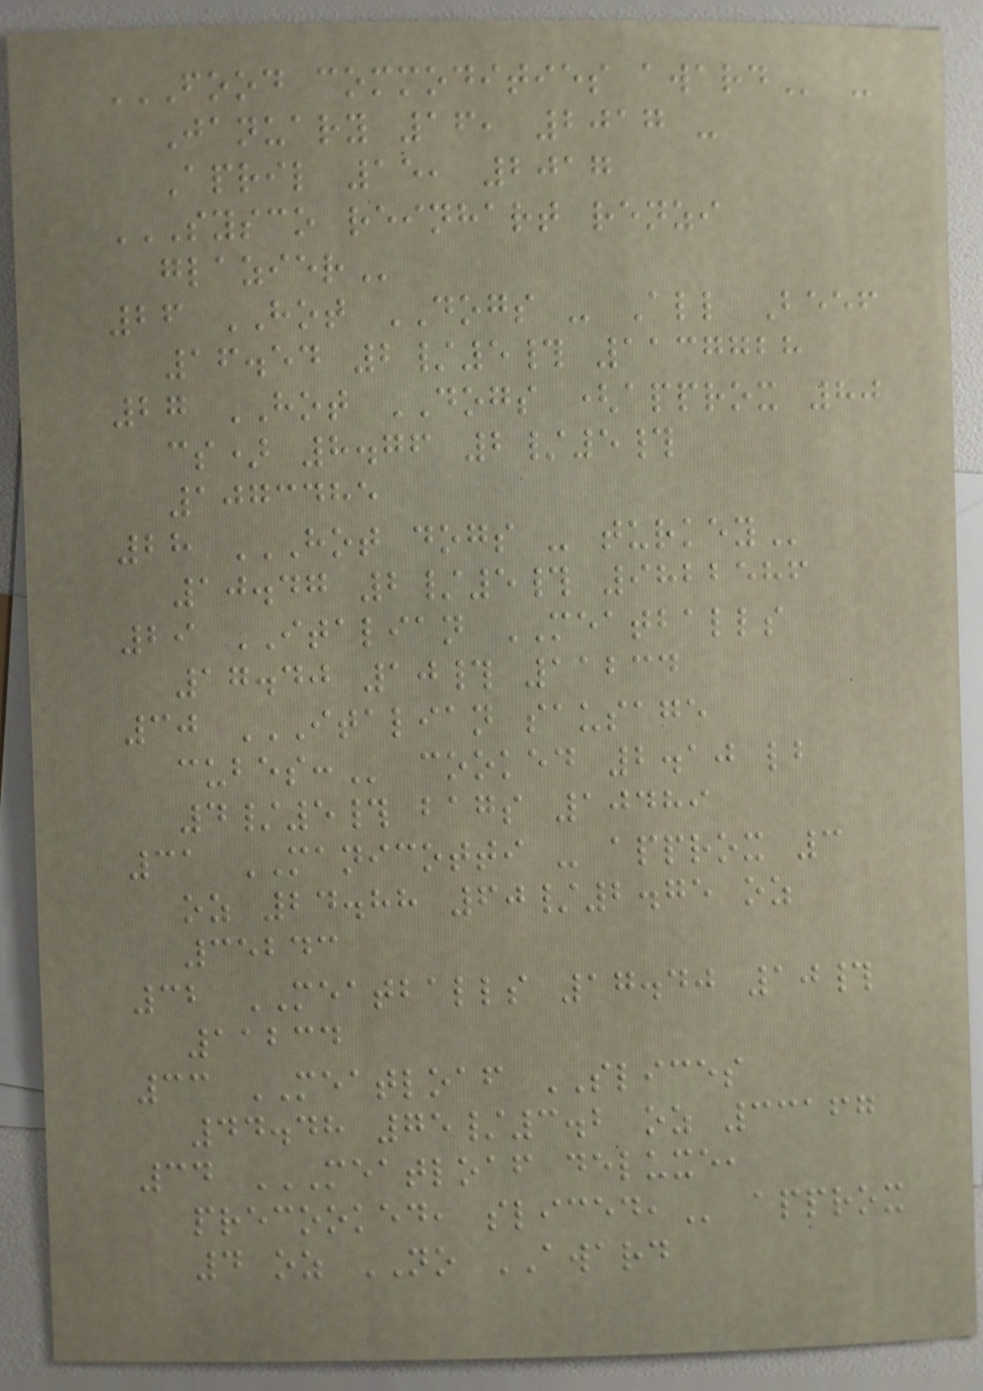FOOD COMMODITIES AWARD -
January 16, 2017 -
April 15, 2017
SYSCO REINHART RENZI
GLAZIER
26 HOT DOGS - All Beef
16.54 2/5# 1137728
27 HOT DOGS (approx 80
cs) 8.76 2/5#
1073485
28 HOT DOGS - TURKEY
10.47 2/5# 9822586
29 ITALIAN MEATBALLS
17.40 10# 11234
30 ITALIAN SAUSAGE
CUBES: cooked 2.10 lb
4/5# bags 10489
31 MANICOTTI - approx 3
oz 24.88 60/2.75 oz
35243
32 MEATBALLS 17.40 10#
11234
33 MEATLOAF SLICES
44.48 75/3.2 oz 33167
34 MEATLOAF DELUXE,
PRECOOKED, SLICED, approx
4 oz NO AWARD
